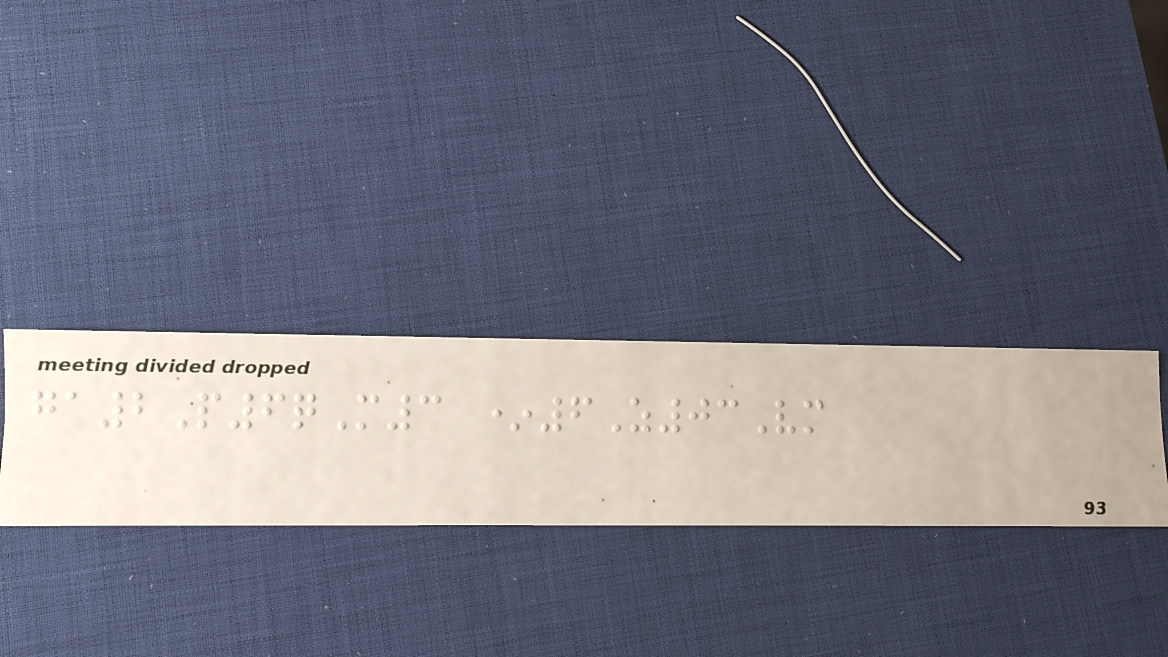ga2P6qM3 *6Z03Vm
